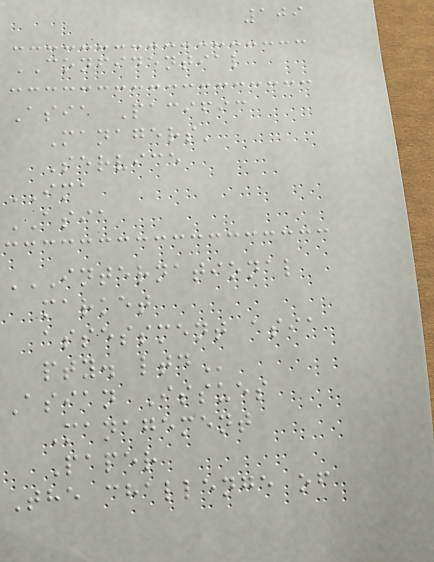109
CONFIDENTIAL
Asia Pacific
Managers'
Service
IMA
ASIA
INTERNATIONAL
MARKET
ASSESSMENT ASIA
PTY. LTD
Asian Issues
Management
Paper
The challenge of
